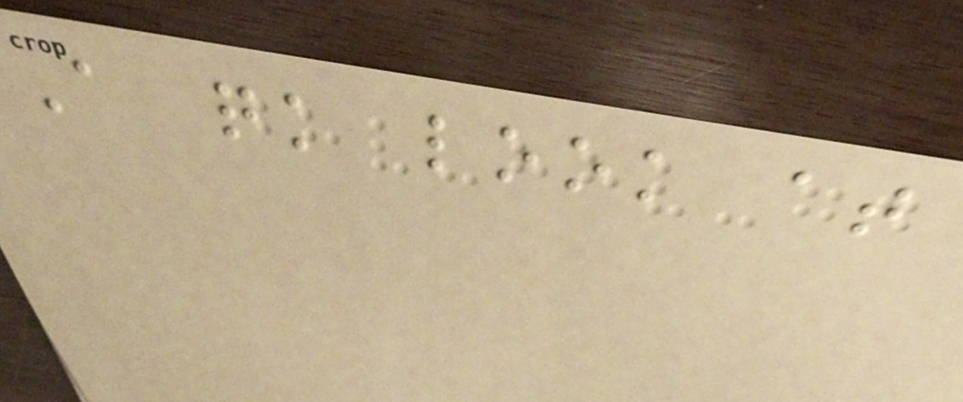A quick look at
